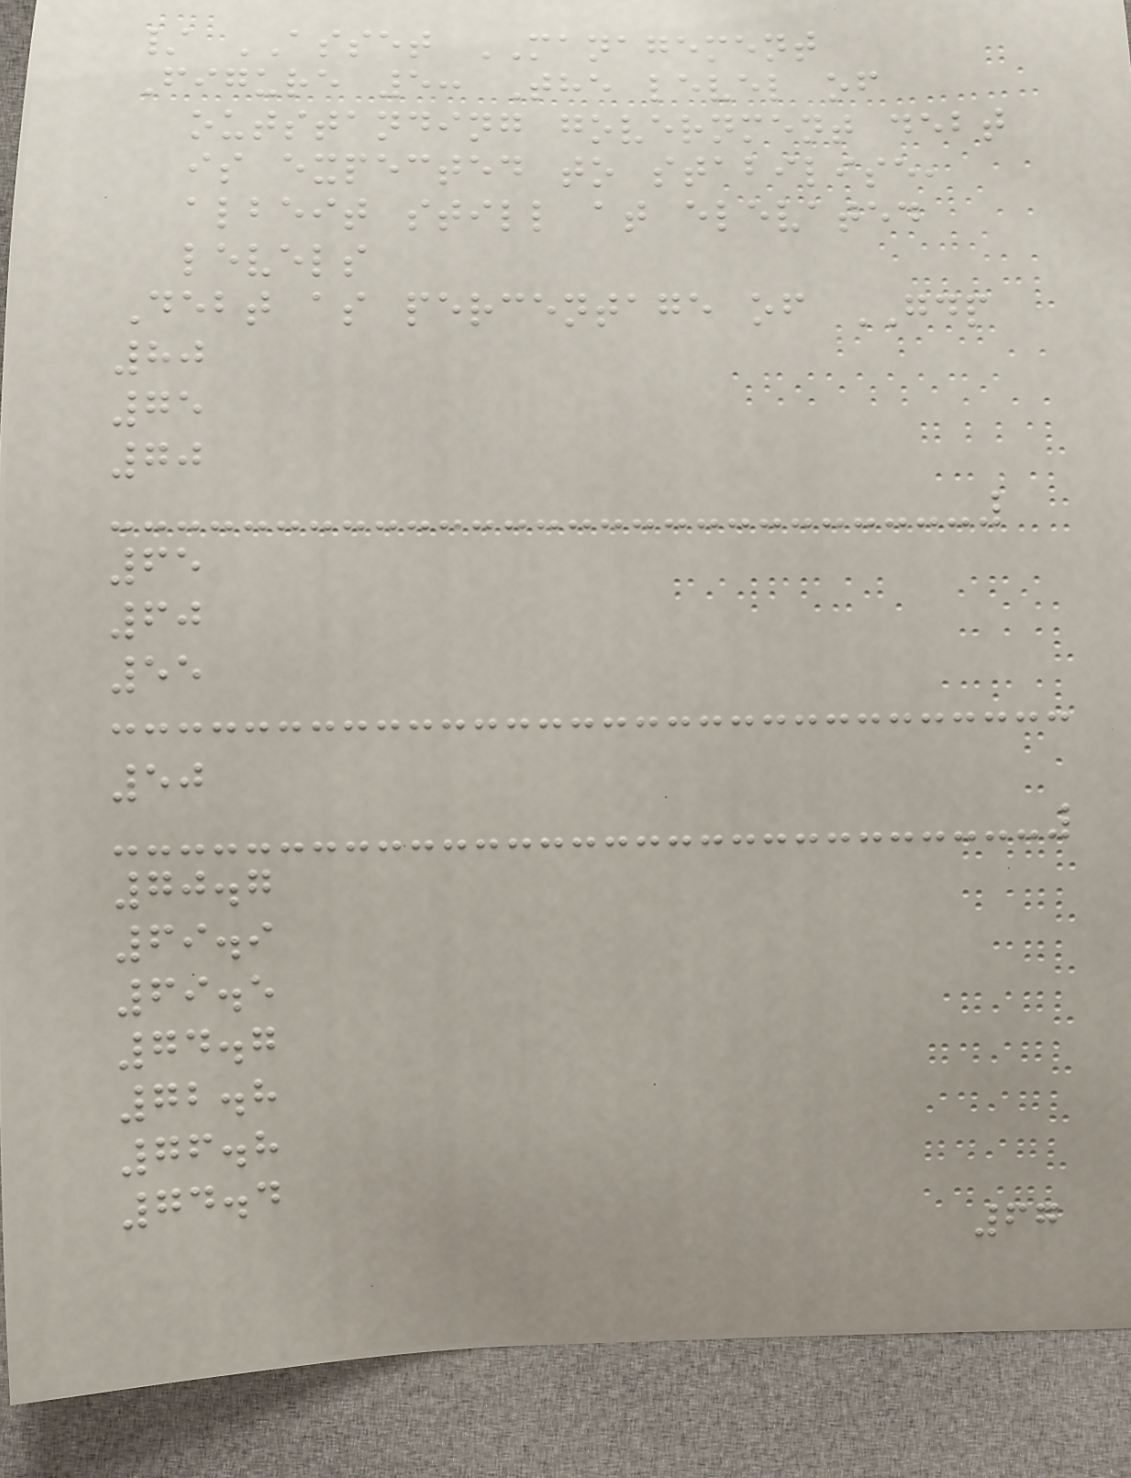/ ASSET MANAGEMENT
Figure 5: The level of
outstanding government debt
is expected to stabilise,
albeit still at elevated
levels
Debt as percentage of GDP
80
75
70
65
60
55
50
70.7
69.9
69.5
74.7
72.8
76.8
74.4
67
